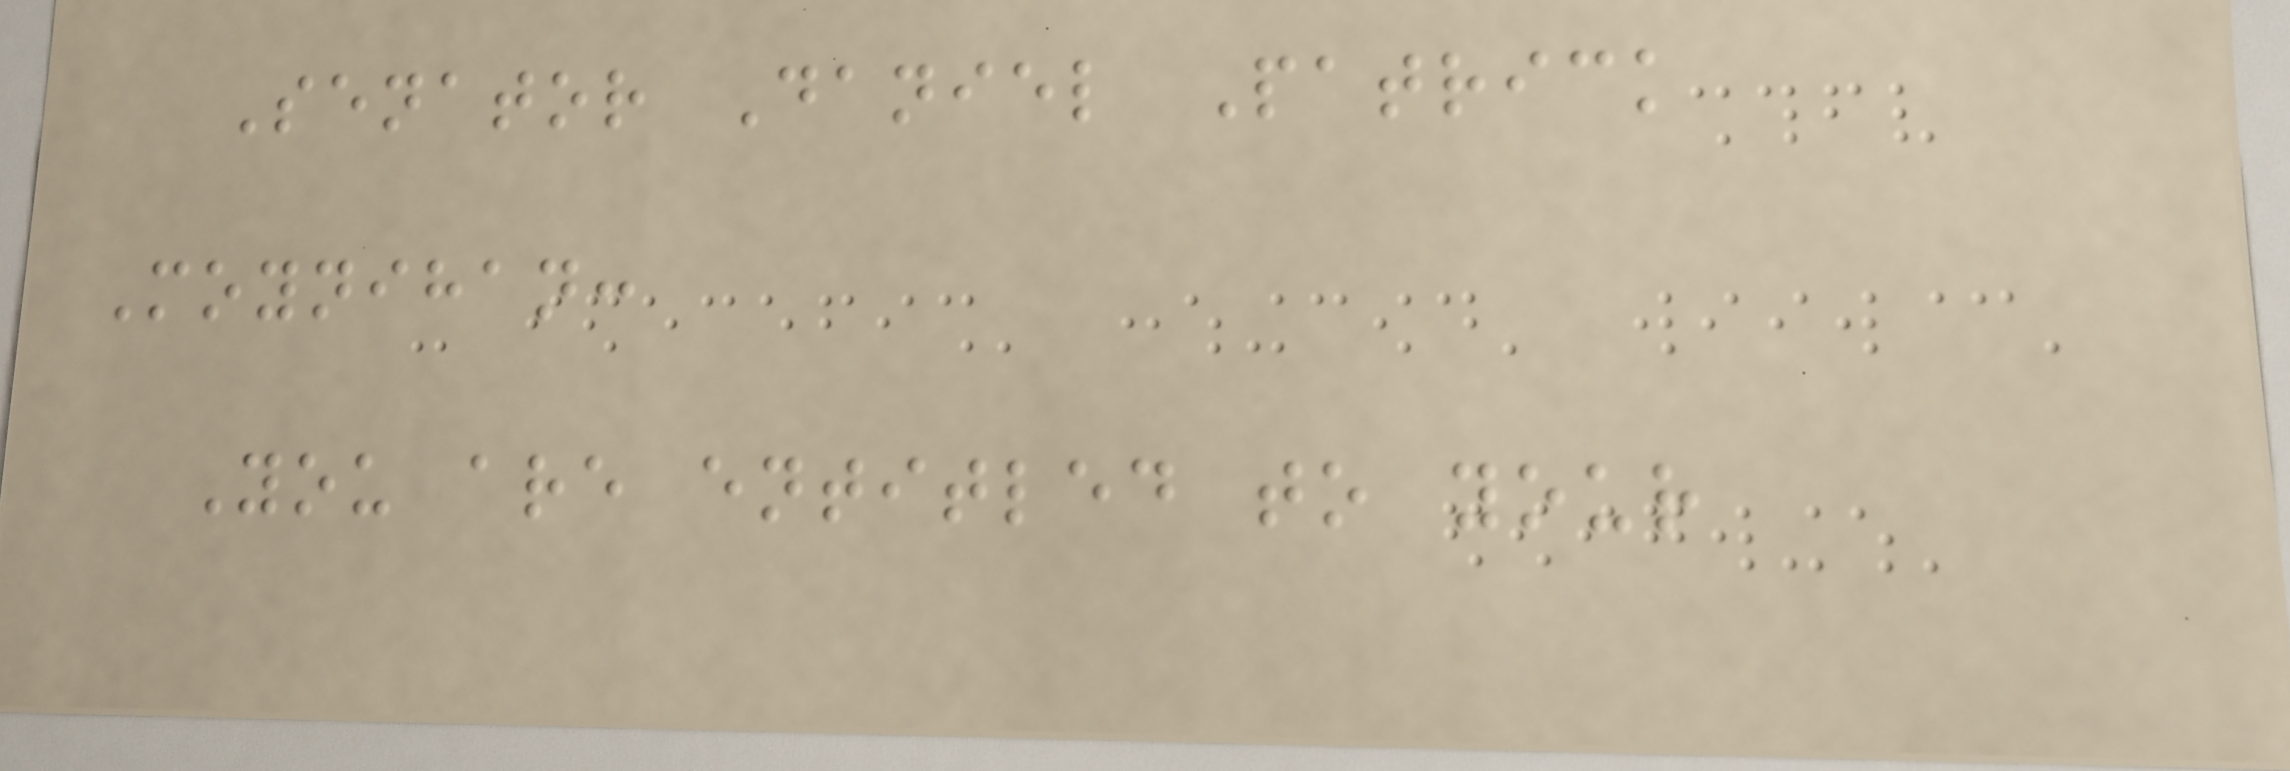Senator Daniel Patrick
Moynihan:
You are entitled to your
